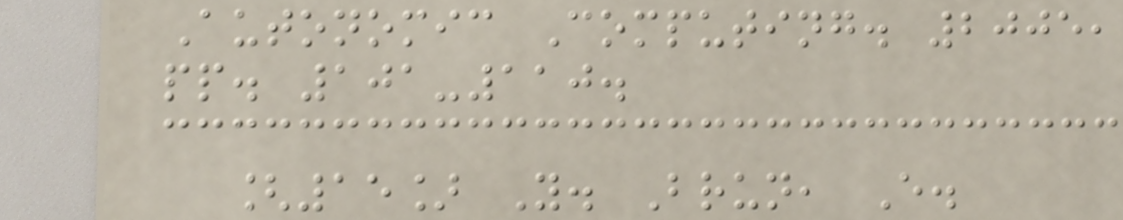Autonomic Computing. 2005,
pp. 101-110.
[15] Y. Brun, E.
